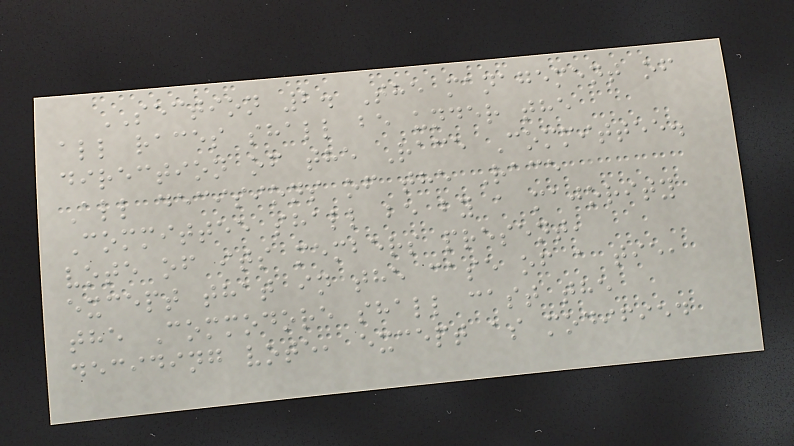SECTION 2. The management of
all races shall be under the
direction of the Race Committee.
All decisions of the Race
Committee shall be by a majority
vote of its members present,
except that in the case of a tie,
the Commodore shall cast the
deciding vote, except as modified
